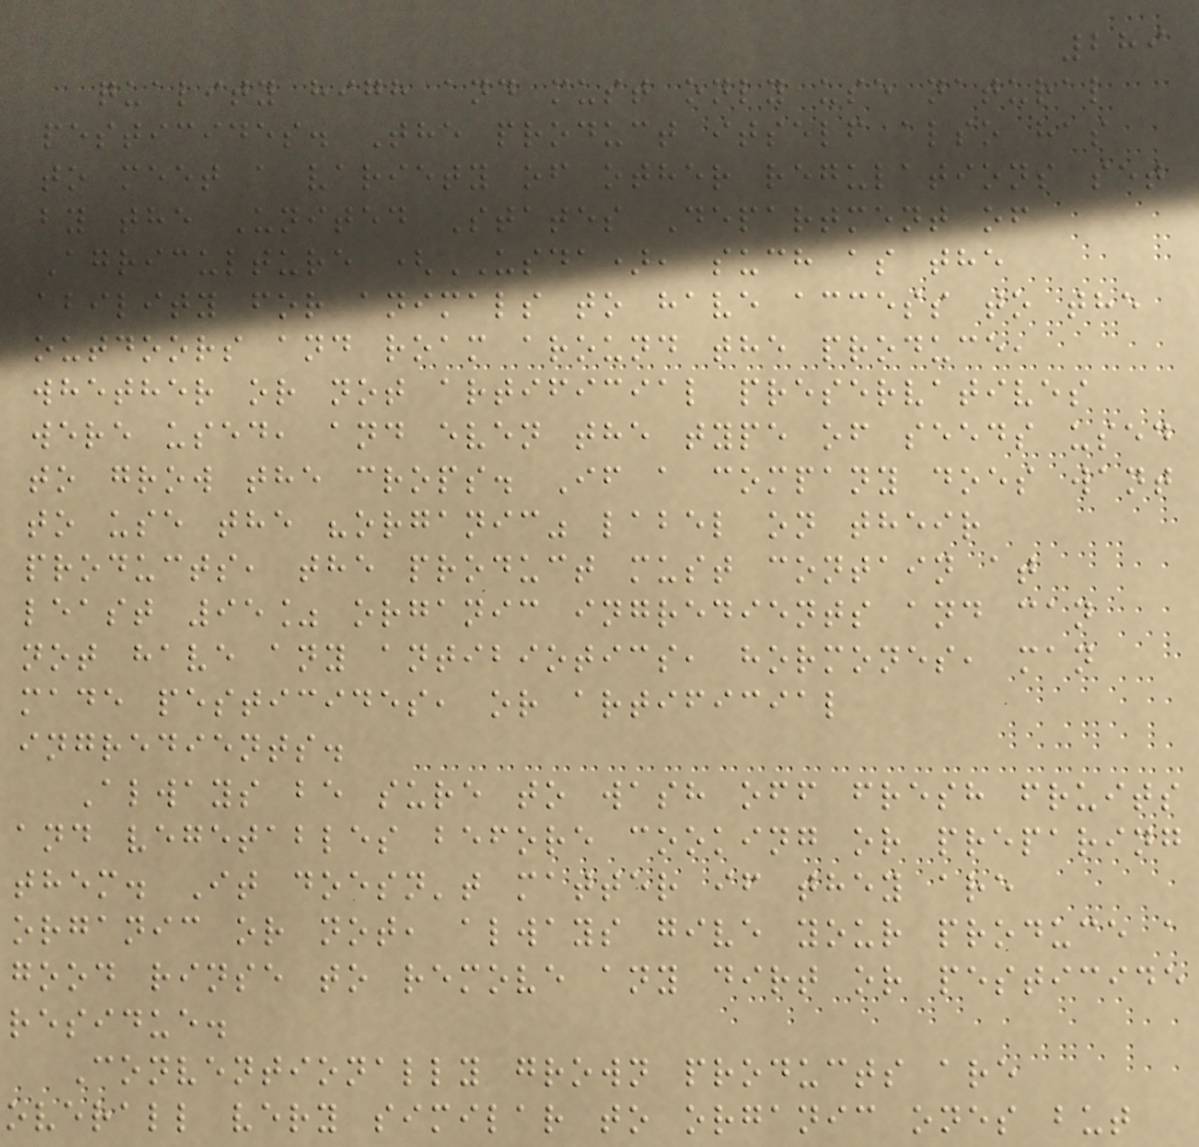289
quality high and must only use natural
pesticides. The product itself also has
to meet a variety of other regulations set
by the United States Department of
Agriculture (USDA), such as the
ability for animals to have access to the
outdoors and roam around the produce,
whether or not artificial preservatives
were used, and even the type of seeds used
to grow the crops. If a company does want
to use the "organic" label on their
products, the product must contain at
least 95% organic ingredients and can
not have any antibiotics, hormones, man
made pesticides, or artificial
ingredients.
Always be sure to wash off fresh fruits
and vegetables before cooking or preparing
them. It doesn't matter if they are
organic or not, always give your produce a
good rinse to remove any dirt or pesticide
residue.
Conventionally grown products are
overall very similar to organic ones but
